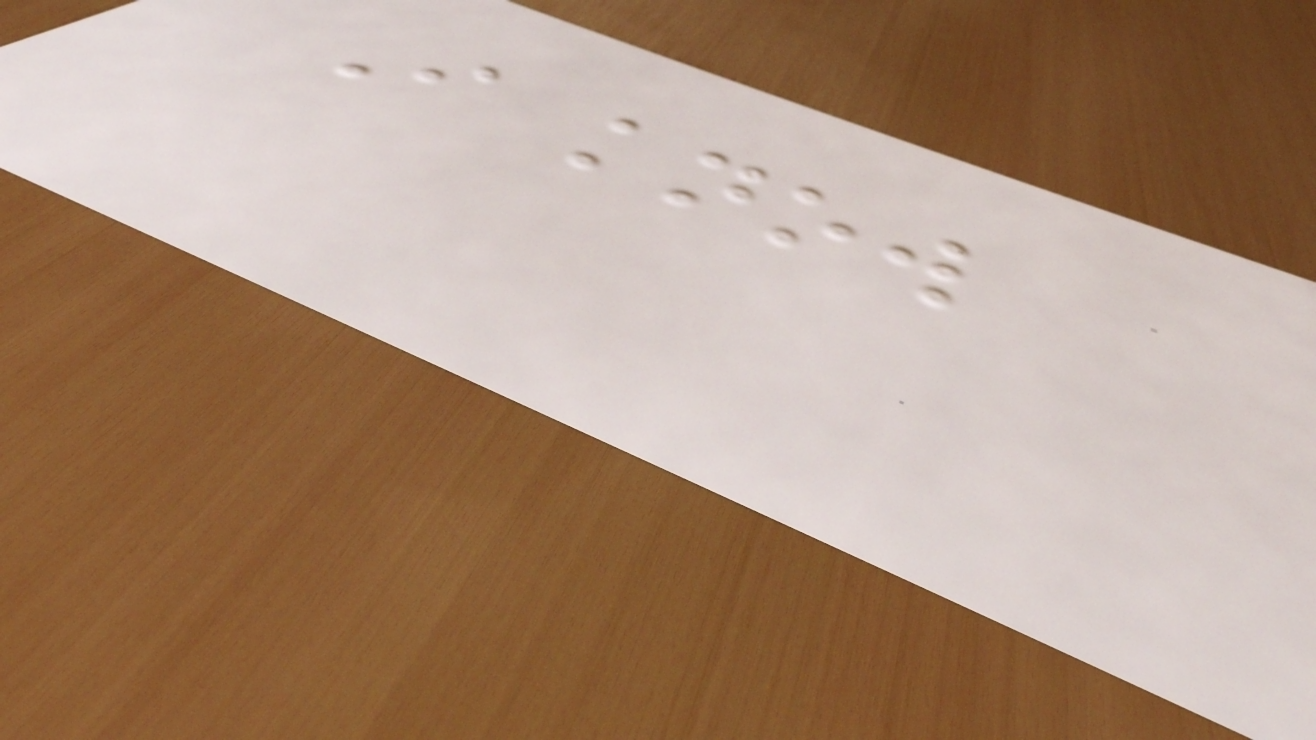I know
